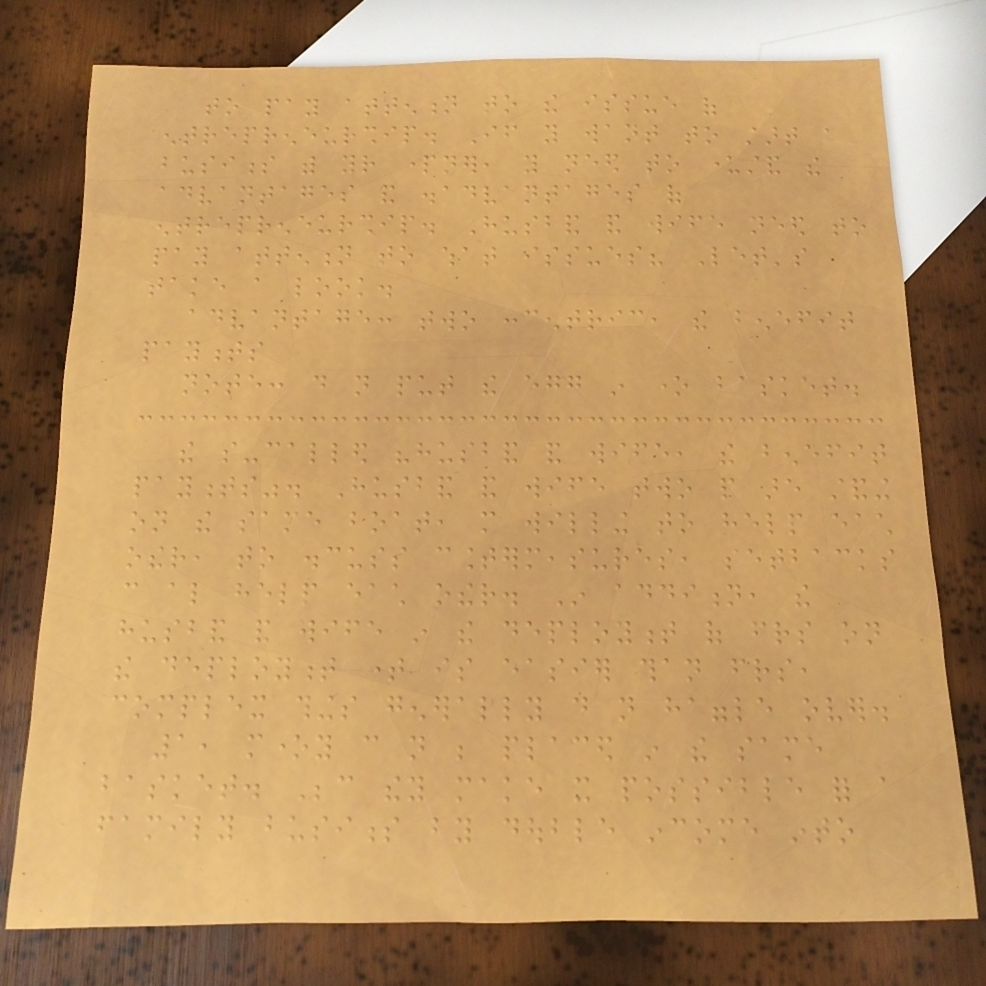to pay attention to the issue of
entrepreneurship. If you want to start a
business with your partner, you need to understand the
advantages and disadvantages of
entrepreneurship. Husband and wife need to
pay attention to what issues? Let's
take a look.
advantage: two concentric, the benefit
payments
note: do not put the egg in one basket.
the so-called "husband and wife, the benefit
payments". Husband and wife two people are standing
on the same boat, more willing to help each
other, to discuss countermeasures, setbacks
can also help each other. In addition, the
husband and wife in the deployment of friends on
the deployment time is easier than friends,
complex things generally do not haggle over.
1, money can not be placed in the same
basket. Because they make it possible for a
family business by double income into
